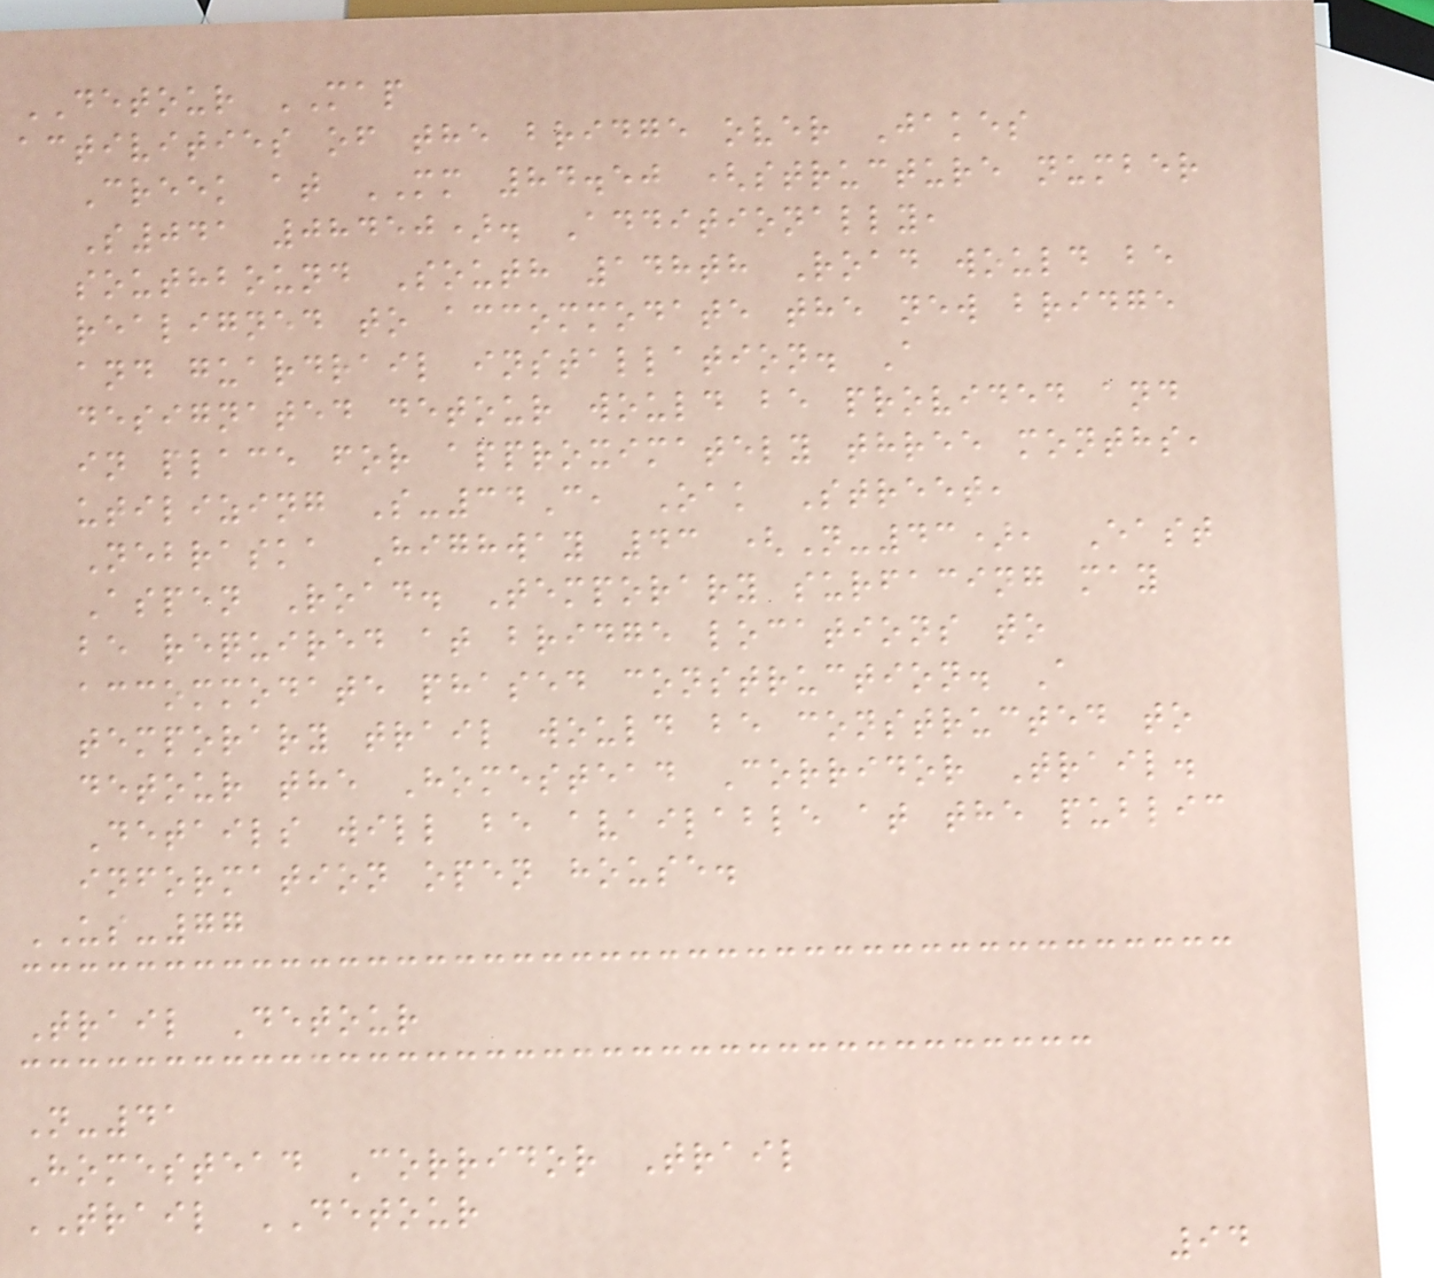DETOUR MAP
activities of the bridge over Jakes
Creek at MM 84.50 (structure number
S041 08450). Additionally,
southbound South 148th Road would be
realigned to accommodate the new bridge
and guardrail installation. A
designated detour would be provided and
in place for approximately three months,
utilizing S-34C, Oak Street,
Nebraska Highway 43 (N-43), East
Aspen Road. Temporary surfacing may
be required at bridge locations to
accommodate phased construction. A
temporary trail would be constructed to
detour the Homestead Corridor Trail.
Details will be available at the public
information open house.
US-77
Trail Detour
N-41
Homestead Corridor Trail
TRAIL DETOUR
94
